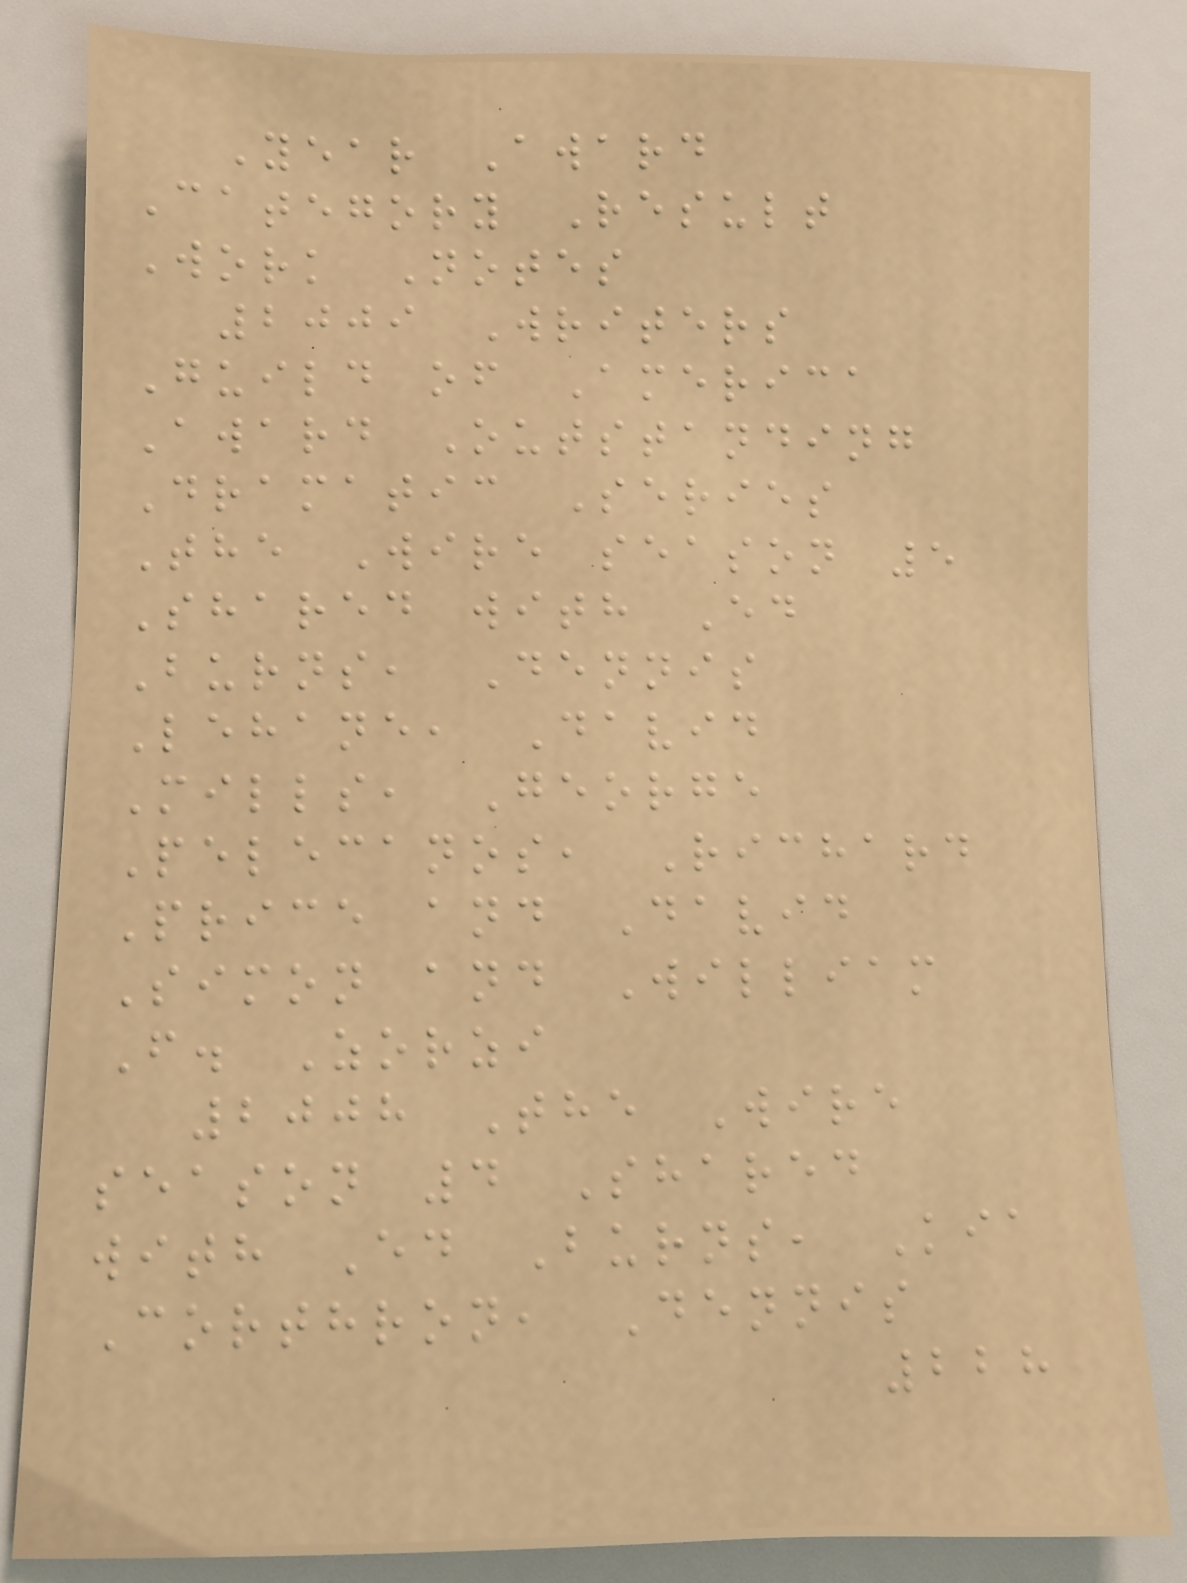Year Award
Category Result
Work Notes
2009 Writers
Guild of America
Award Outstanding
Dramatic Series
The Wire season 5
Shared with Ed
Burns, Dennis
Lehane, David
Mills, George
Pelecanos, Richard
Price and David
Simon and William
F. Zorzi
2008 The Wire
season 4 Shared
with Ed Burns, Kia
Corthron, Dennis
228
